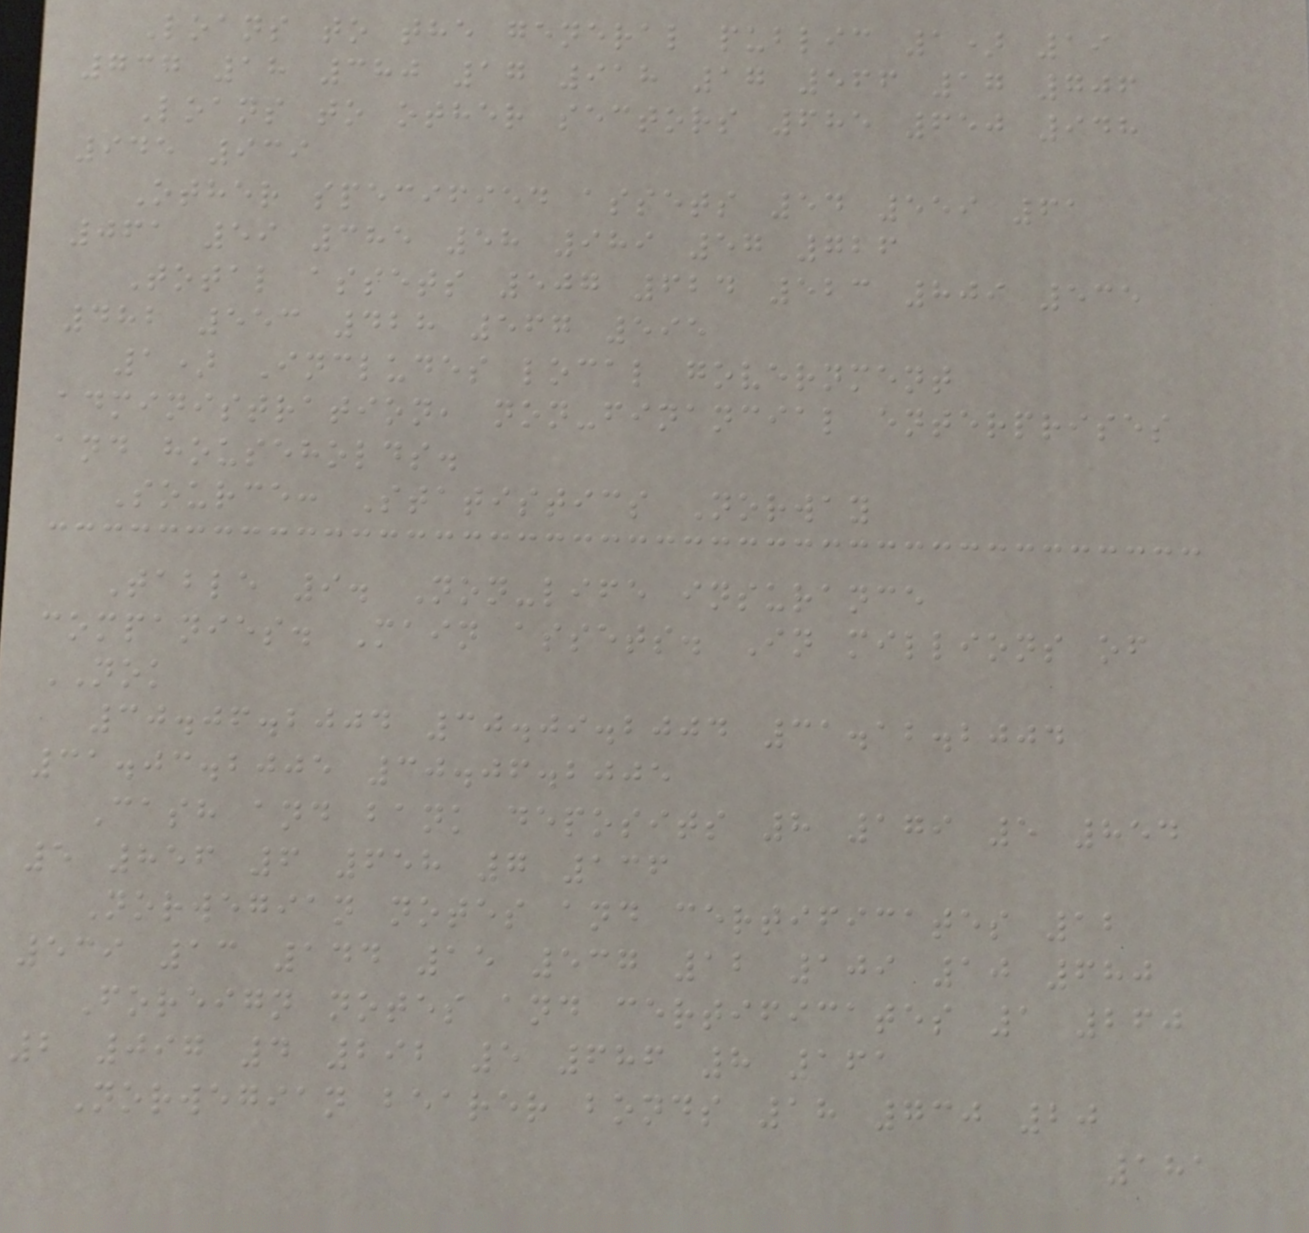Loans to the general public 1) 19
737 18 380 17 918 17 566 17 706
Loans to other sectors 685 650 948
945 939
Other specified assets 54 559 61
061 59 385 58 989 57 726
Total assets 507 624 523 809 535
482 553 428 567 595
1) Includes local government
administration, non-financial enterprises
and households.
Source: Statistics Norway
Table 9. Non-life insurance
companies. Main assets. In millions of
NOK
30.06.2004 30.09.2004 31.12.2004
31.03.2005 30.06.2005
Cash and bank deposits 8 179 5 854
5 856 6 658 7 136
Norwegian notes and certificates 12
539 13 144 15 537 12 109 10 680
Foreign notes and certificates 1 260
2 097 4 292 5 686 8 161
Norwegian bearer bonds 18 730 20
181
